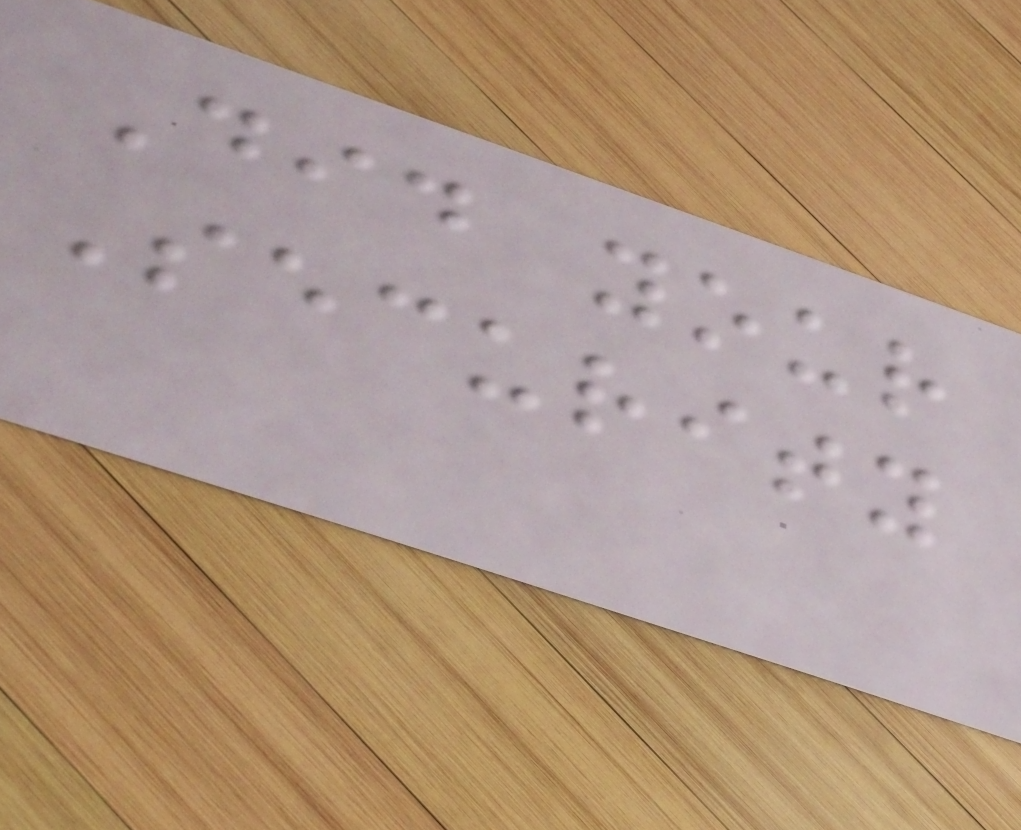Did your
Security
